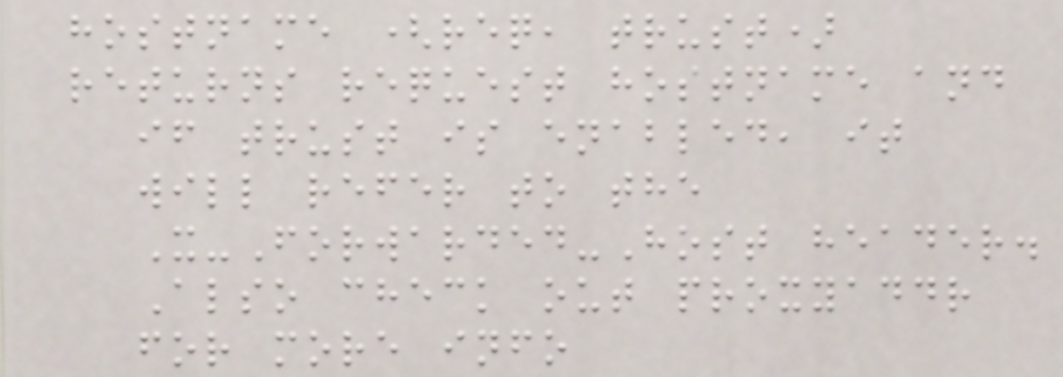hostname (req, trust)
returns request hostname and
if trust is enabled, it
will refer to the
X-Forwarded-Host header.
Also check out proxyaddr
for more info
